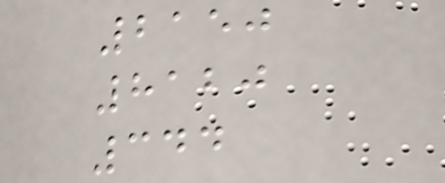2150
8120
344
